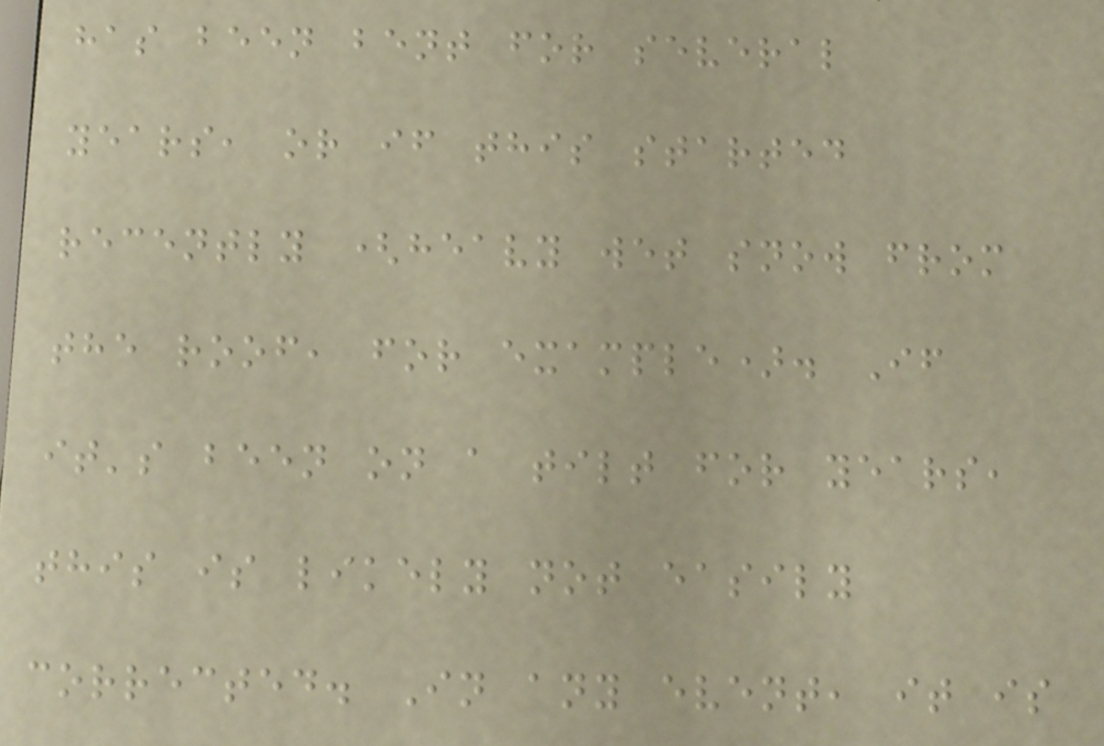has been bent for several
years, or if this started
recently (heavy wet snow from
the roof, for example). If
it's been on a tilt for years,
this is likely not easily
corrected. In any event, it is
